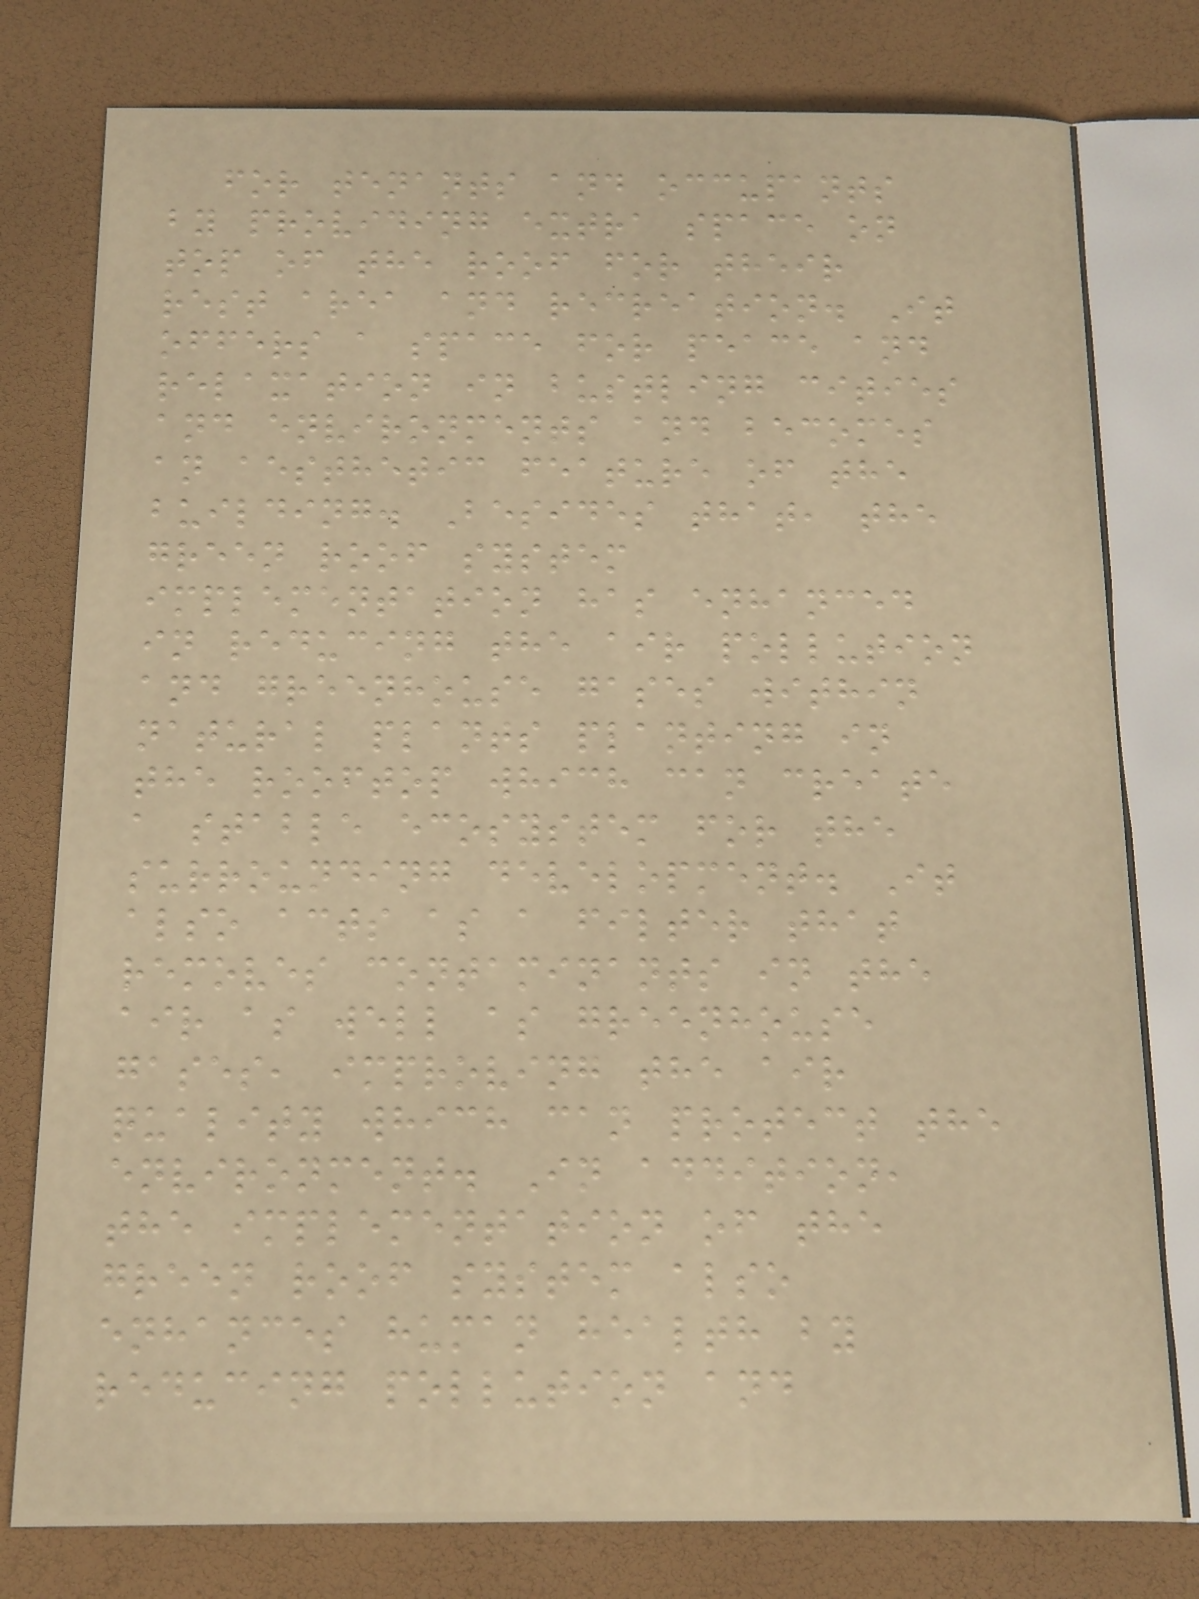for tenants and occupants
by providing extra space on
top of the roof for their
rest area and recreation. It
offers a space for peace and
relaxation in bustling cities
and environments and becomes
an aesthetic feature of the
building. Besides that, the
green roof system
implementation has enhanced
in reducing the air pollution
and greenhouse gases within
natural plants planting in
the rooftop which can create
a stable ecosystem for the
surrounding development. It
also acts as a filter that
removes contaminants in the
air as well as greenhouse
gases, improving the air
quality which can protect the
environment. In addition,
the implementation of the
green roof system also
enhances human health by
reducing pollution and
